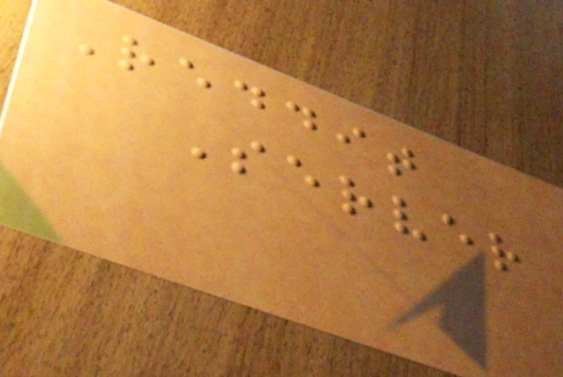Reddit
Server
